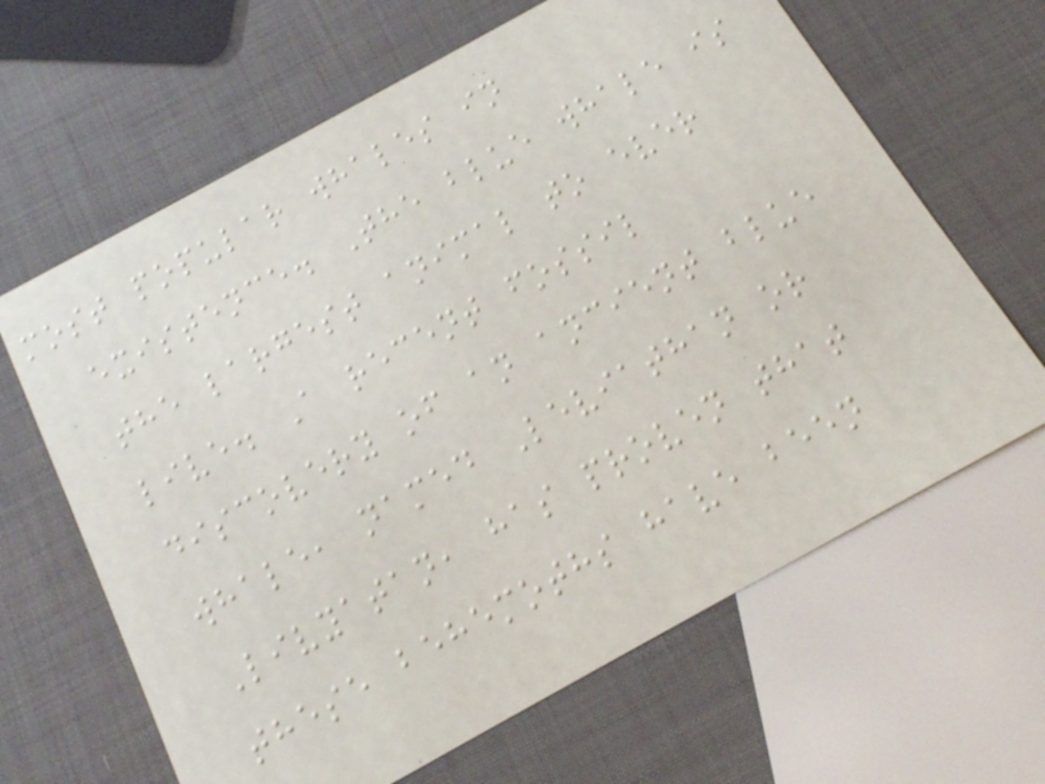most popular whales in
existence. The blue whale is
the largest animal to ever
live. A recent fossil
discovery of an ancient blue
whale, named Leviathan or
Livyatan, has proven that
these behemoths have been
